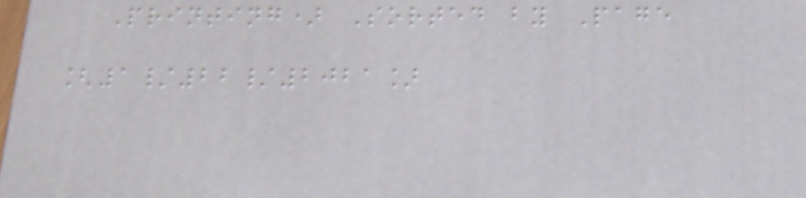Printing) Sorted by Page
[1/22/2021]
